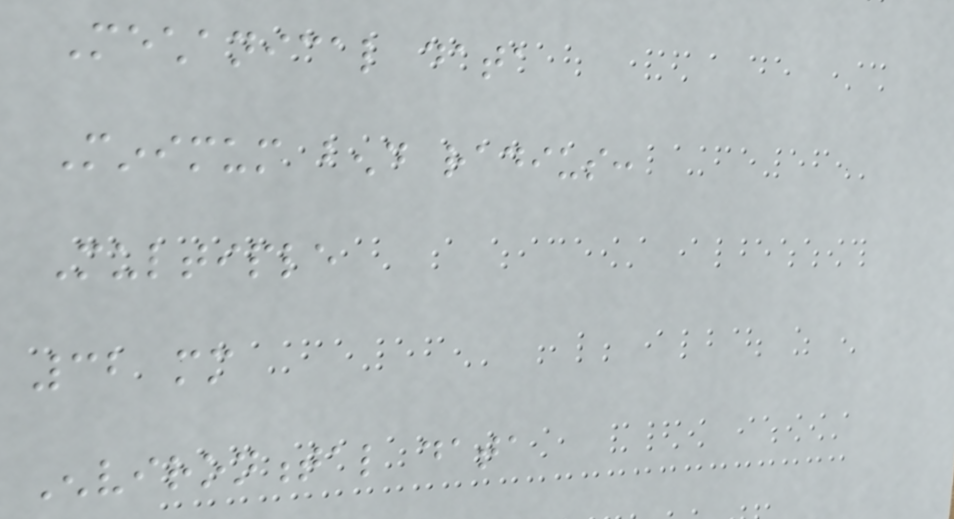Mechanical data
Minimum bend radius:
Multiple
32 mm
Environmental data
